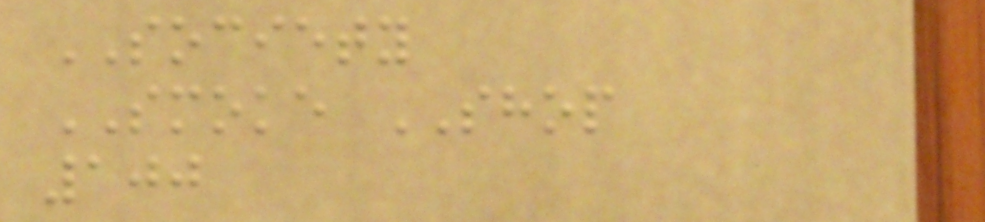SOCIETY
SMOKE SHOP
100
